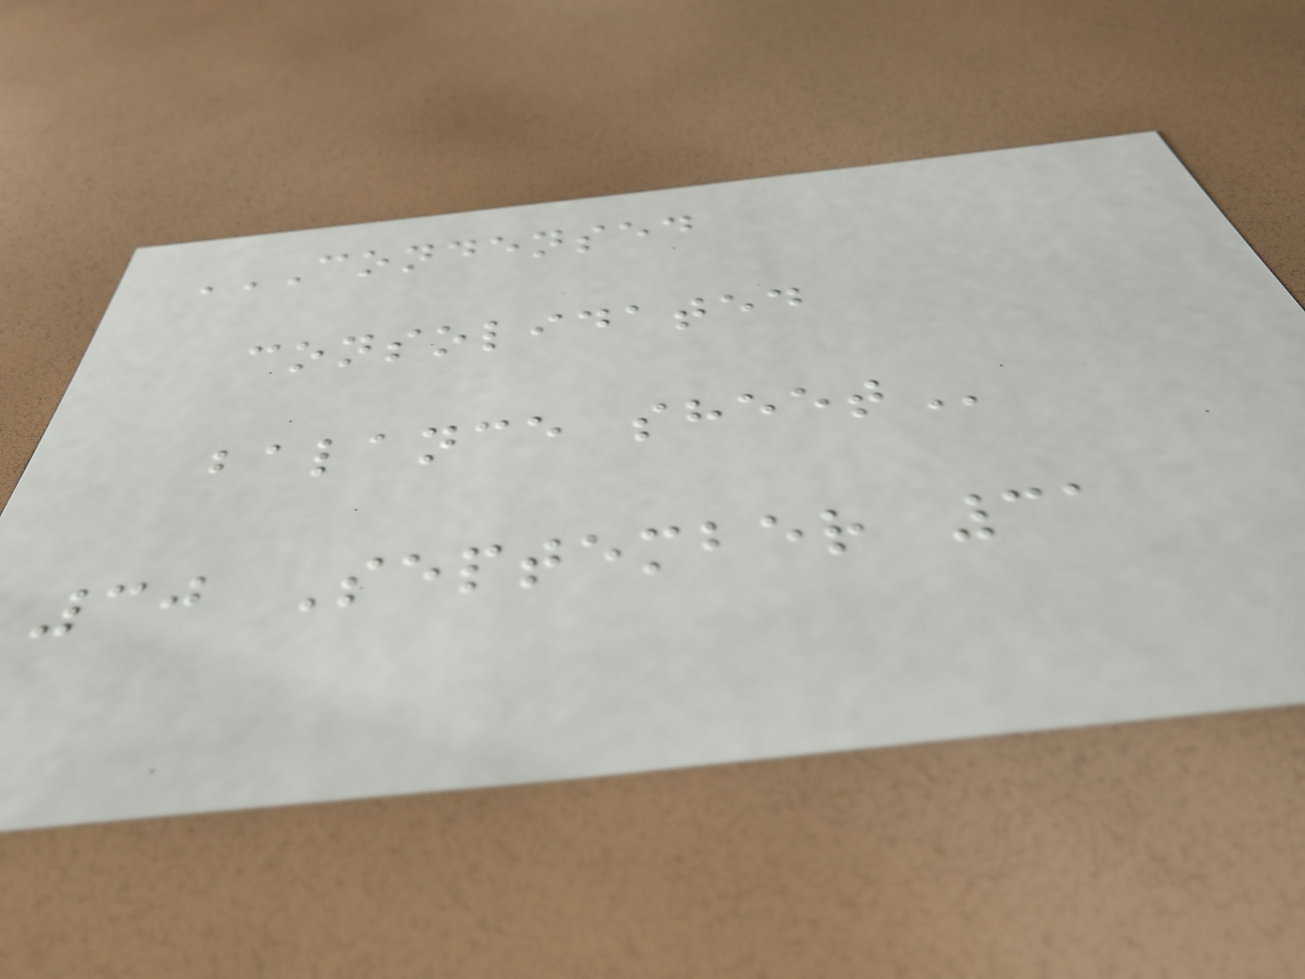CONDENSED
CONSOLIDATED
BALANCE SHEET
30 September 31
